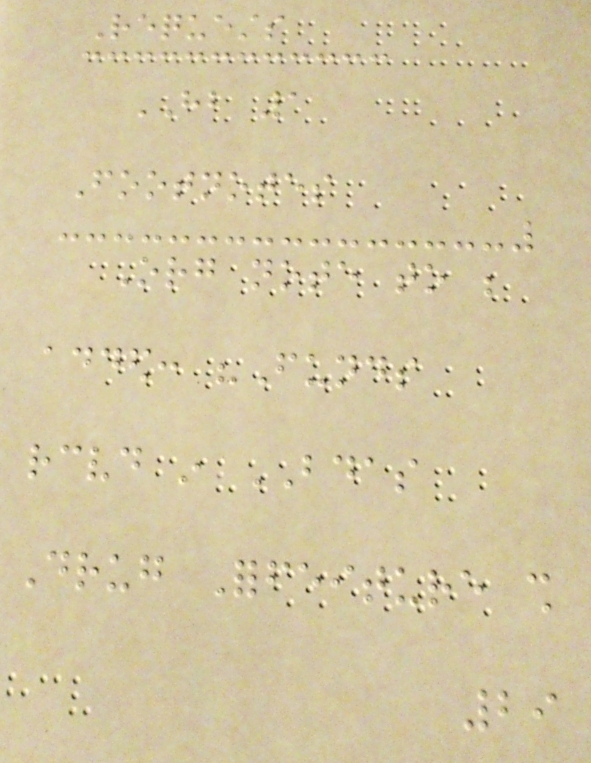Requests
HB 1
Footnotes
Org note to be
added: "Funds
received in BDAS
Drug Forfeiture shall
29
